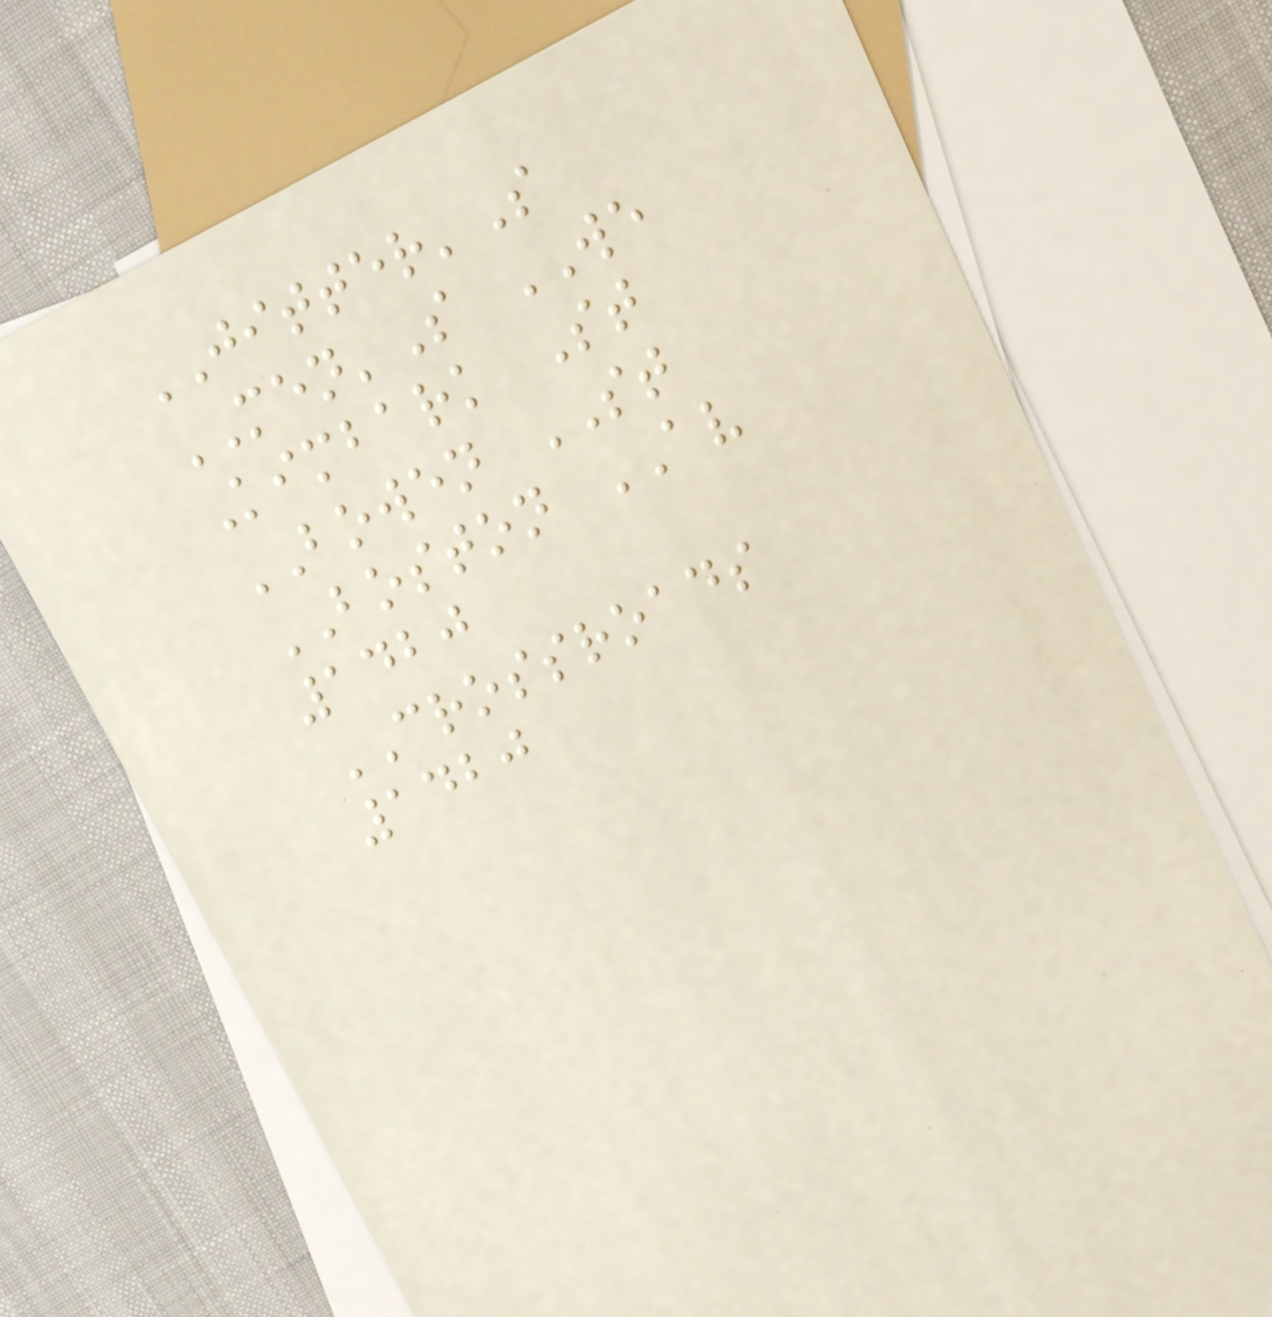JITTER'S
MEN'S WE
Kimbark St
BOWEN ST
BOSTON AV
1420
CROSSROADS
1420
